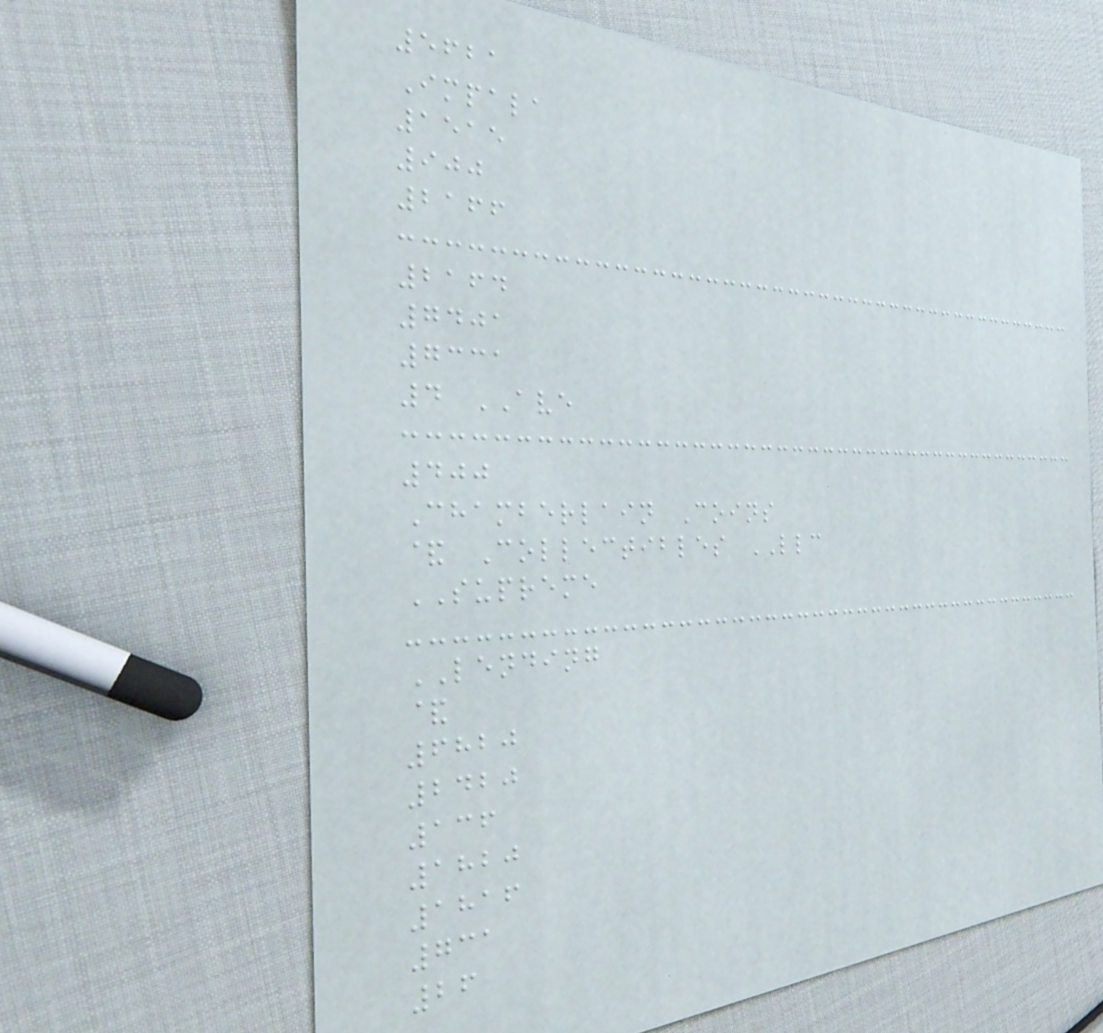5621
Impala
1515
900
2166
2164
7401
7331
4 AVE
400
Chamberlain Coins
& Collectibles LLC
SUPREME
LENDING
&
6820
2420
136
1820
1816
731
26
